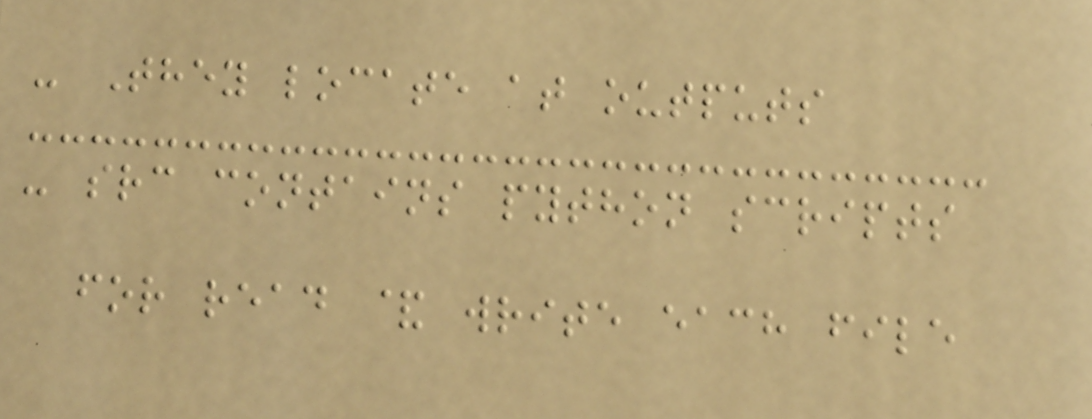- They locate at outputs
- src contains python scripts
for read & write each file
